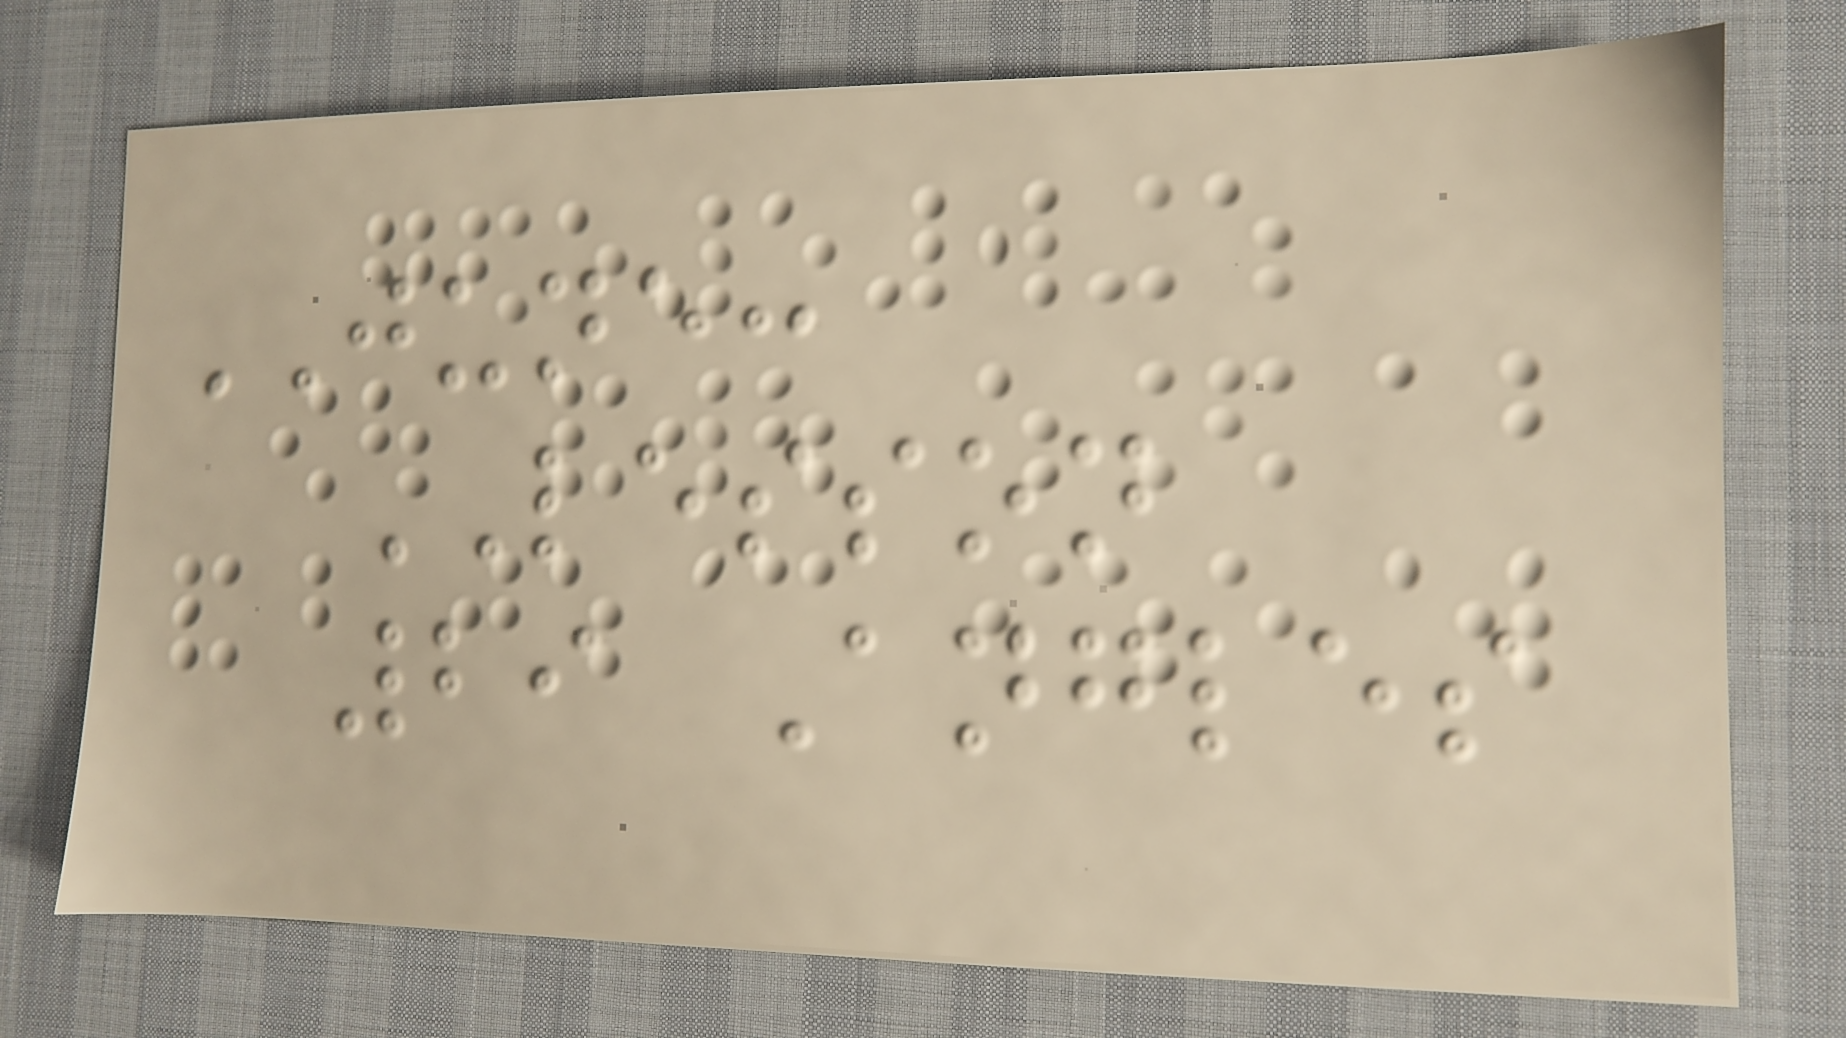JUNE:
LESSON
29 Angles
